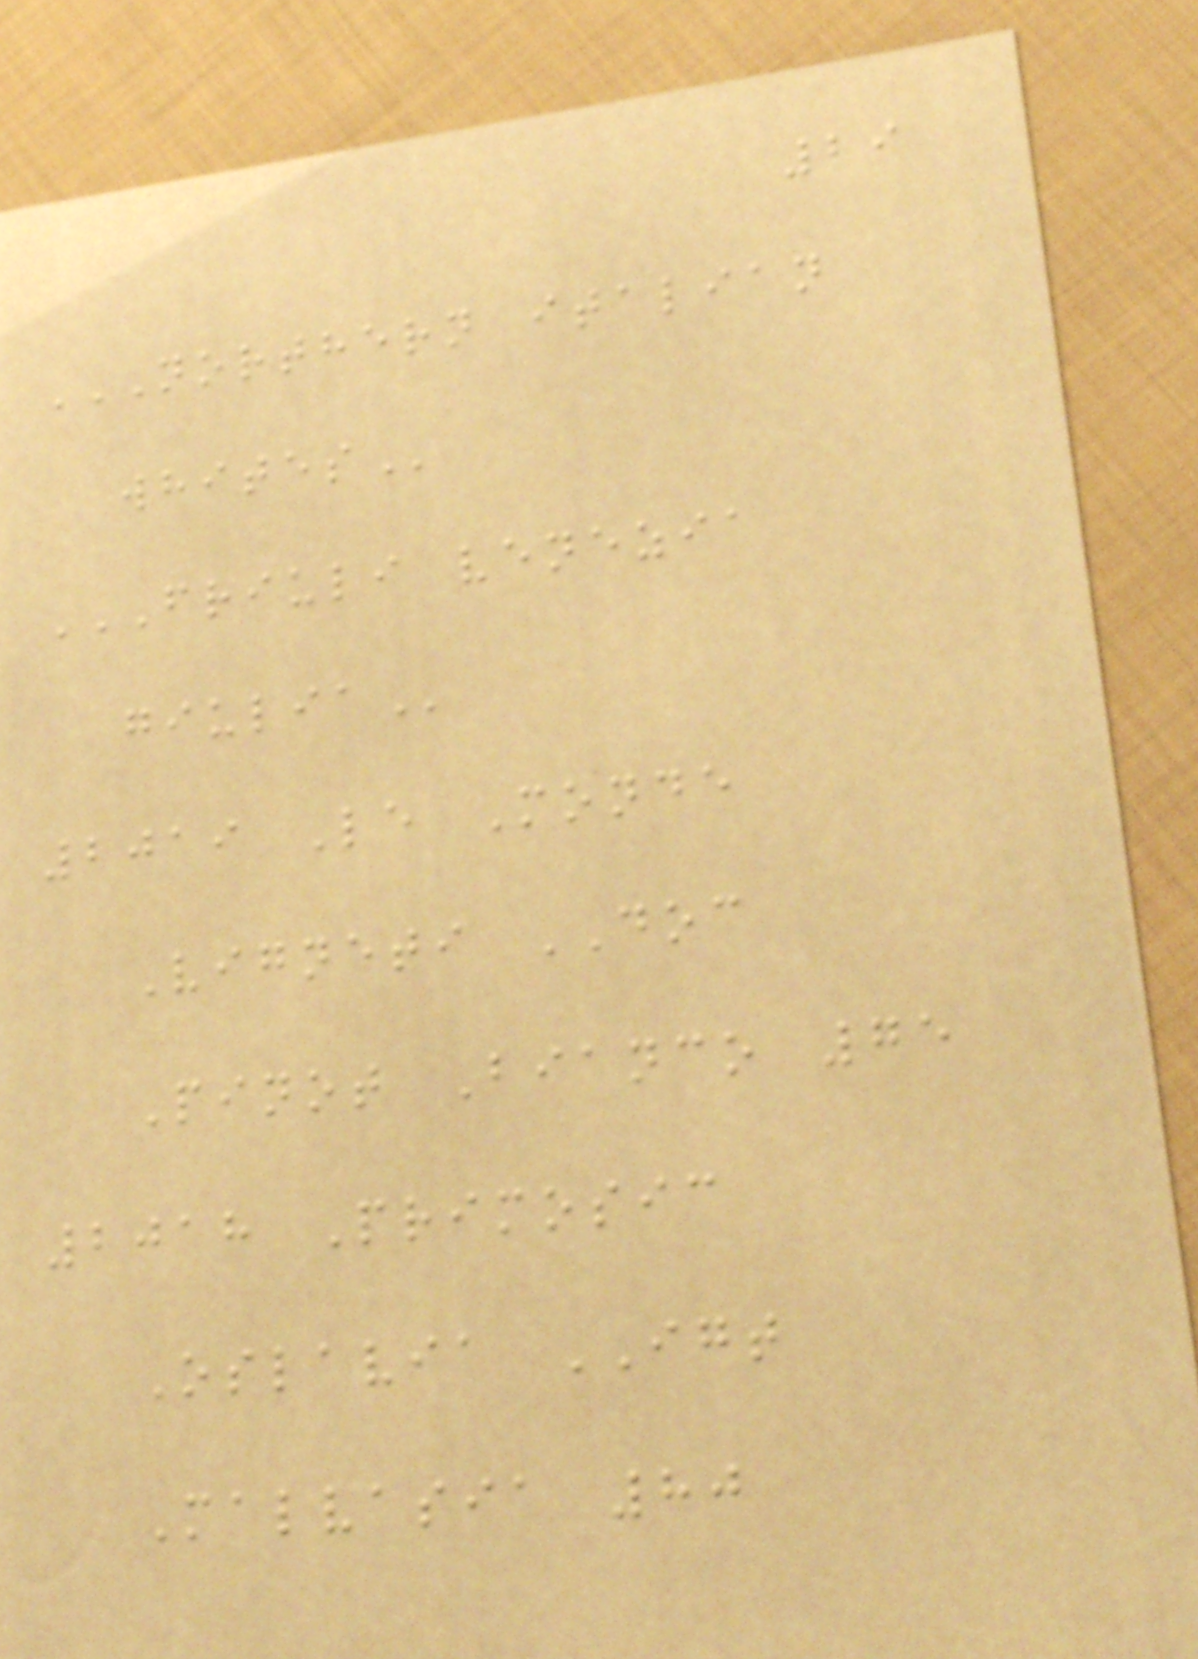29
NORTHERN ITALIAN
WHITES
FRIULI VENEZIA
GIULIA
2019 Le Monde
Vigneti DOC
Pinot Bianco 75
2018 Primosic
Oslavia IGT
Malvasia 80
